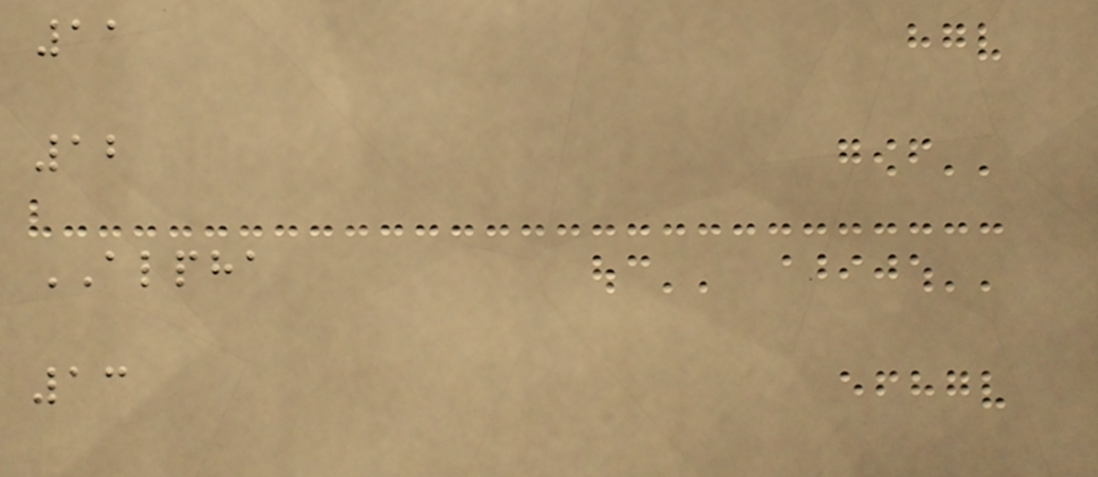11
12
ALPHA
13
